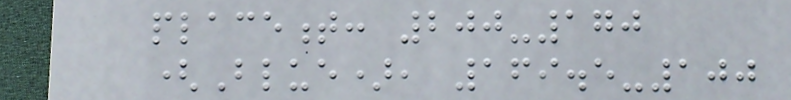placement: 200-170
(Blue), 169.5-100
